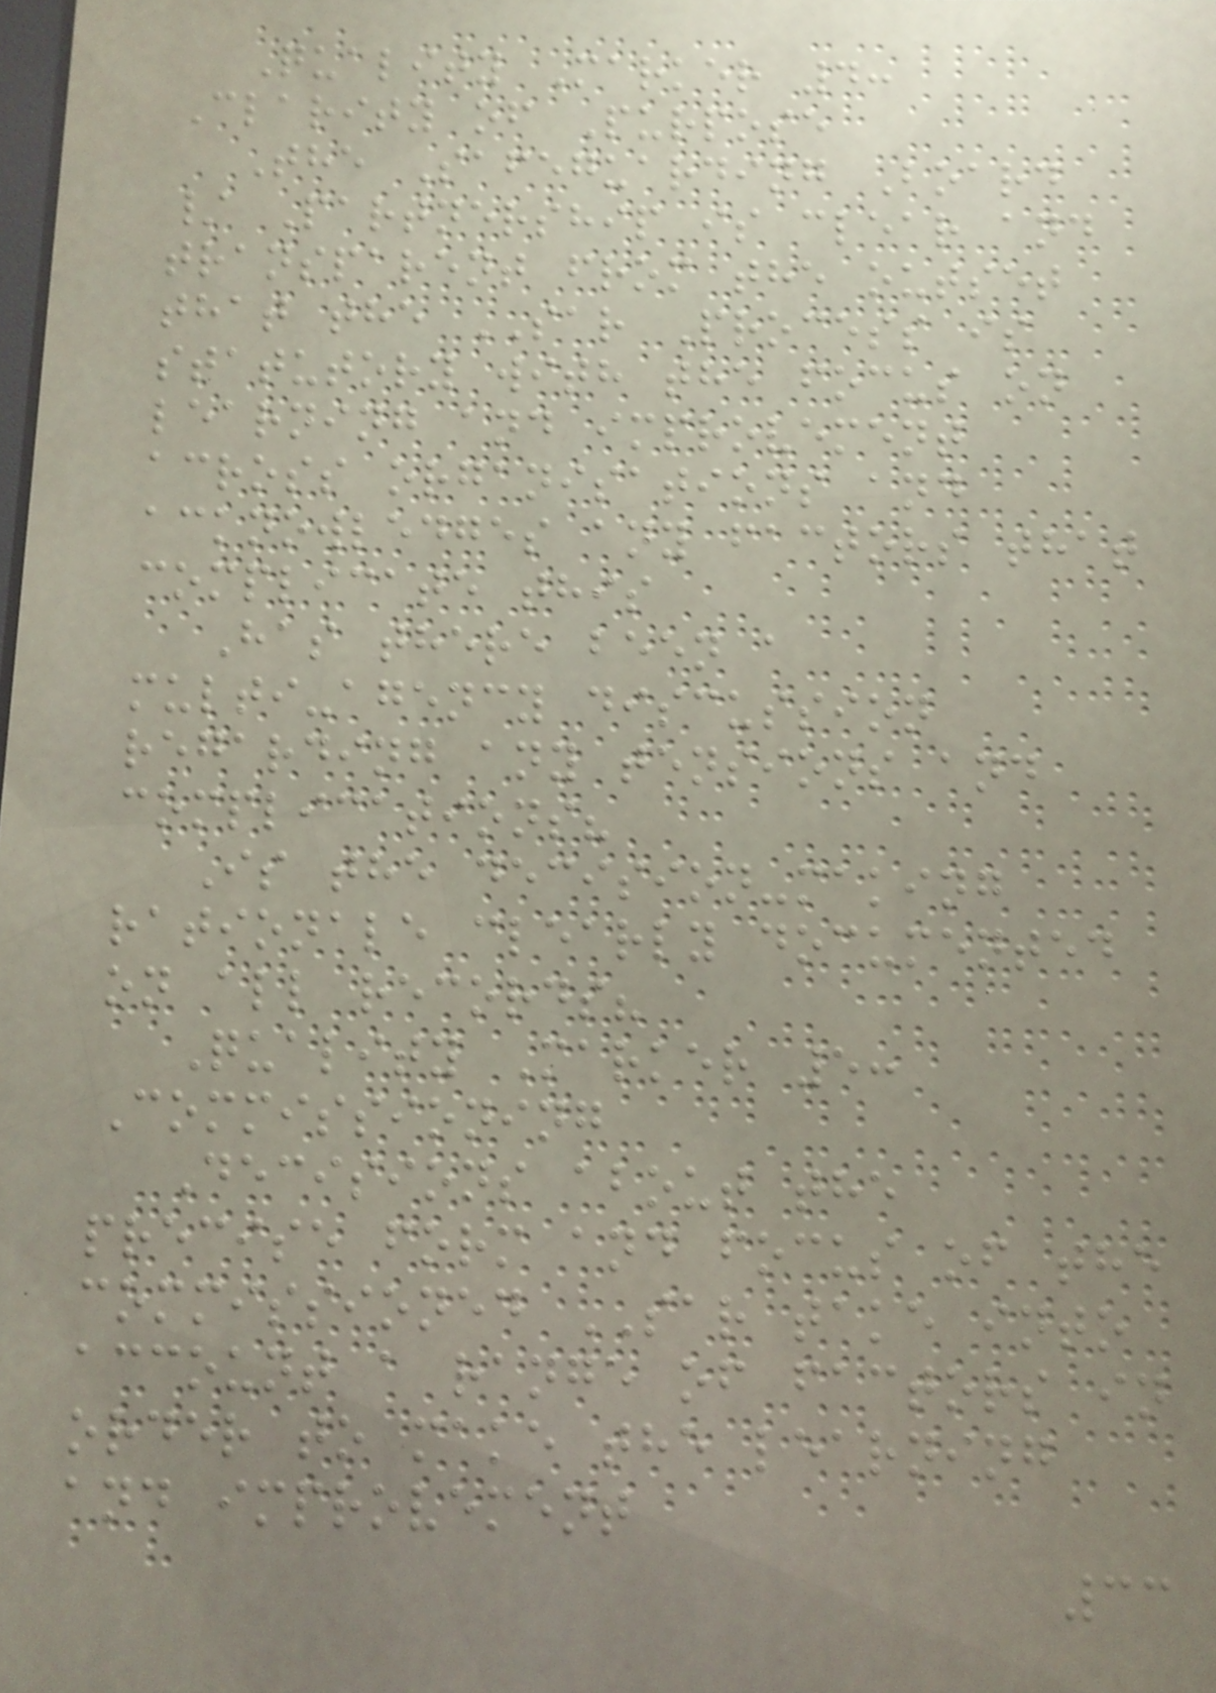Quality Marker 4:
Clarity of Purpose
The Safeguarding Board
/ Partnership is clear and
transparent from the outset
that the SAR Process is
statutory with the focus on
learning and improvement
across organisations and
acknowledges any factors that
complicate this
Has there been a
multi-agency discussion
regarding any tensions and
complications?
Is the decision-making
rationale clearly documented
on all records?
Quality Marker 5:
Commissioning
Decisions about the
precise form and focus of the
commissioned SAR take into
account a range of factors in
order to make the learning
and improvement
33
